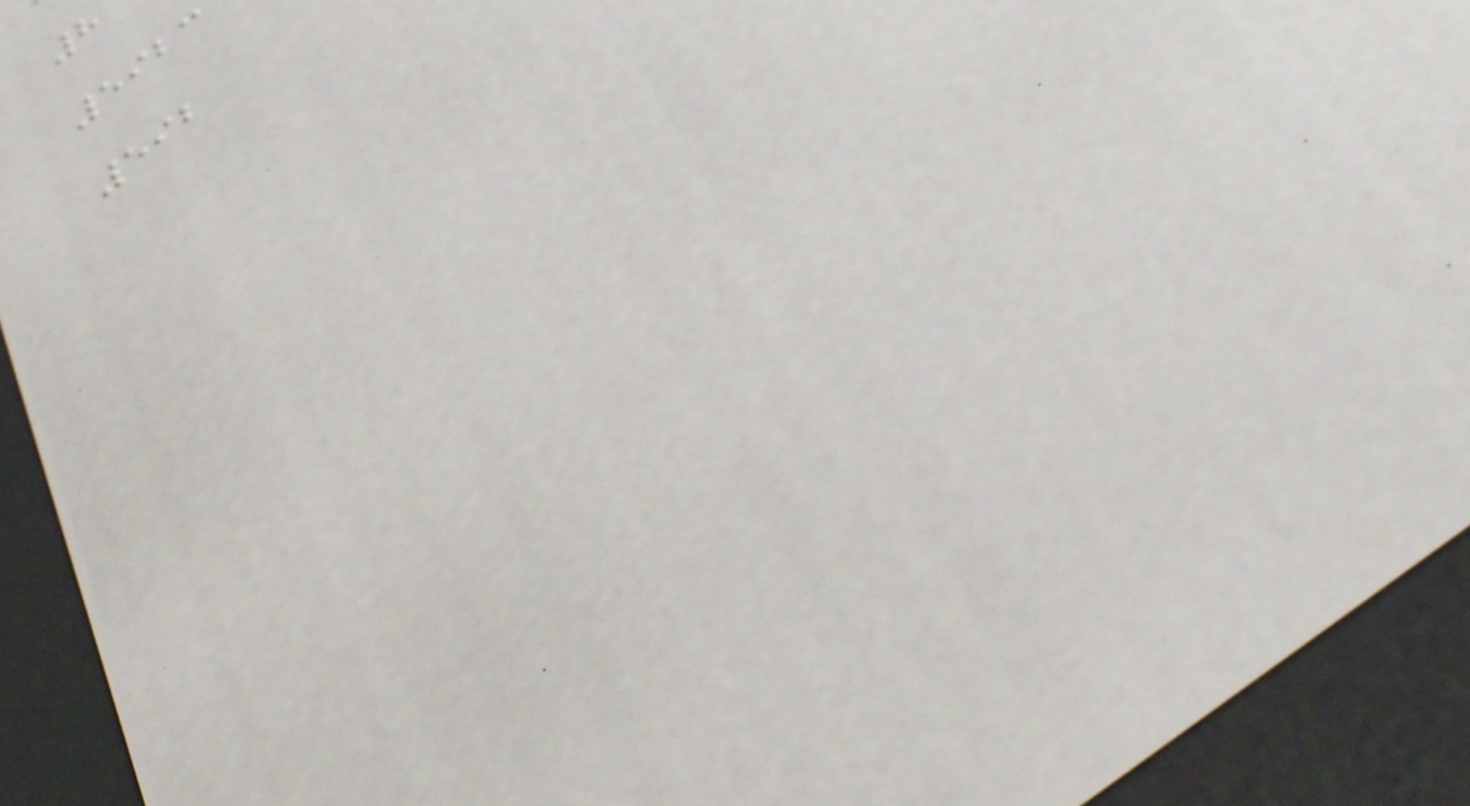8
5923
592
